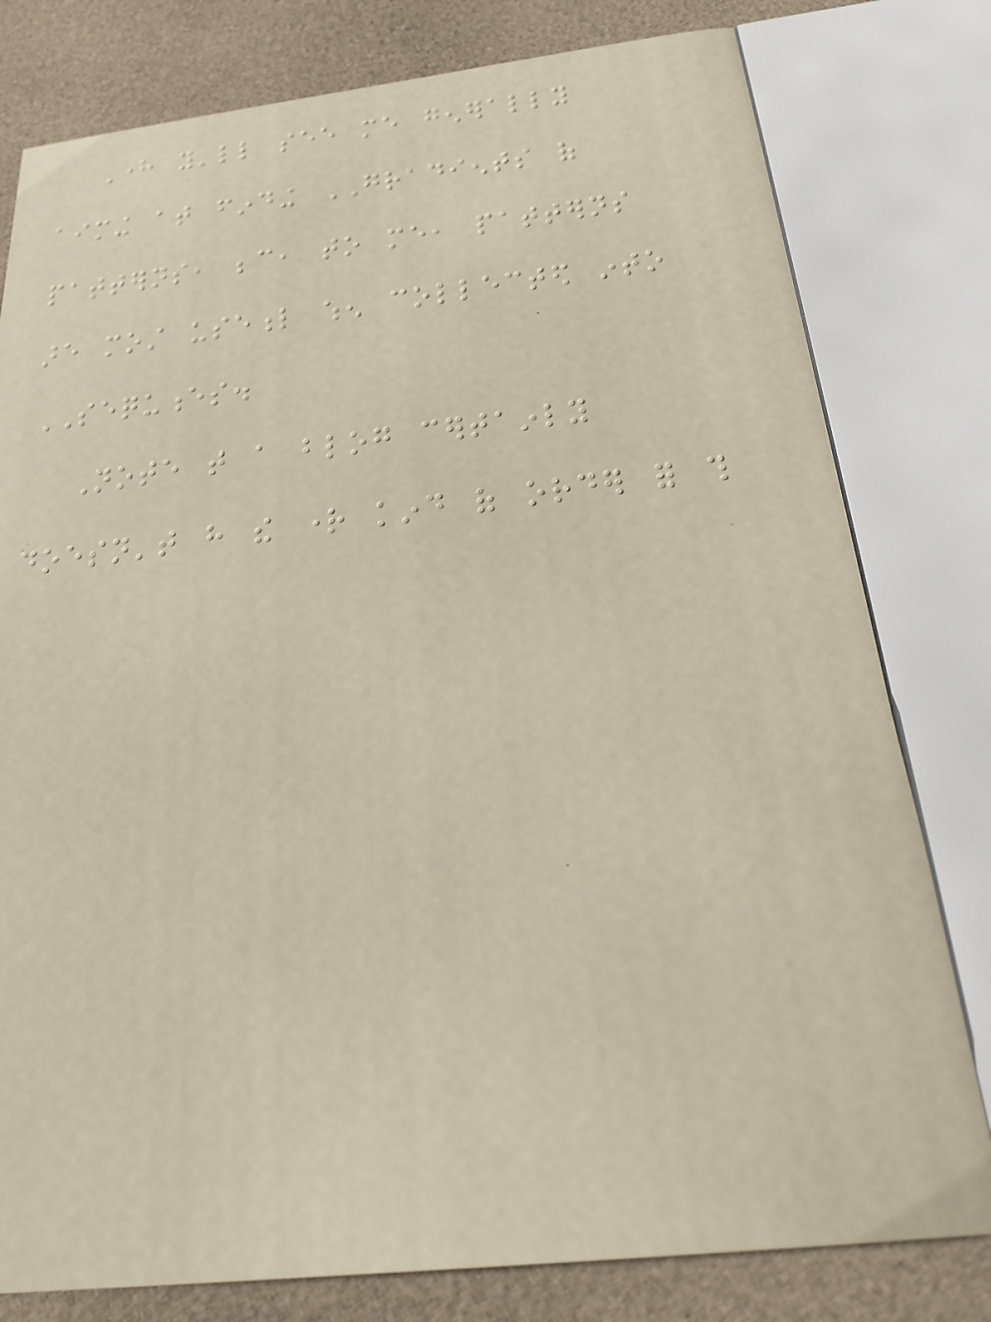Here you'll see me generally
aiming at finding GRADIENTS of
patterns, because, to me, patterns
are most useful when collected into
SEQUENCES.
Note that a blog certainly
doesn't have the right kind of order for this
